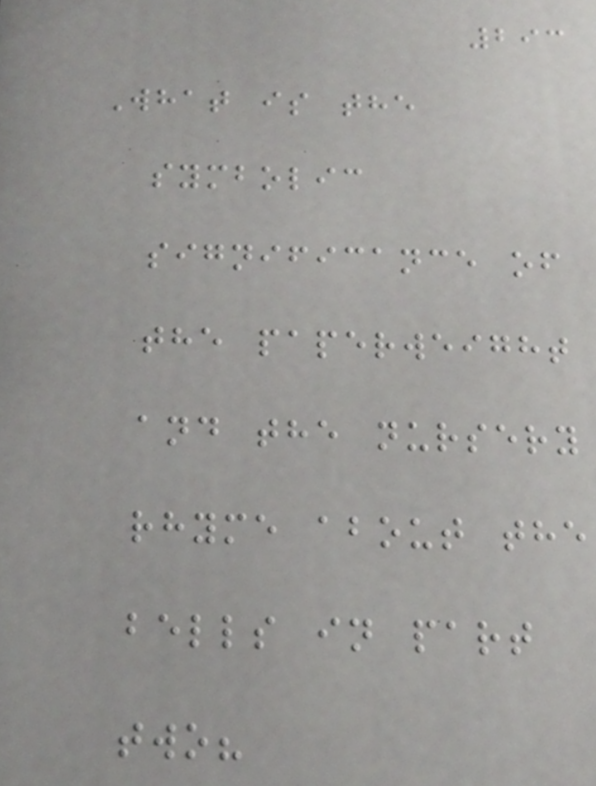293
What is the
symbolic
significance of
the paperweight
and the nursery
rhyme about the
bells in part
two?
